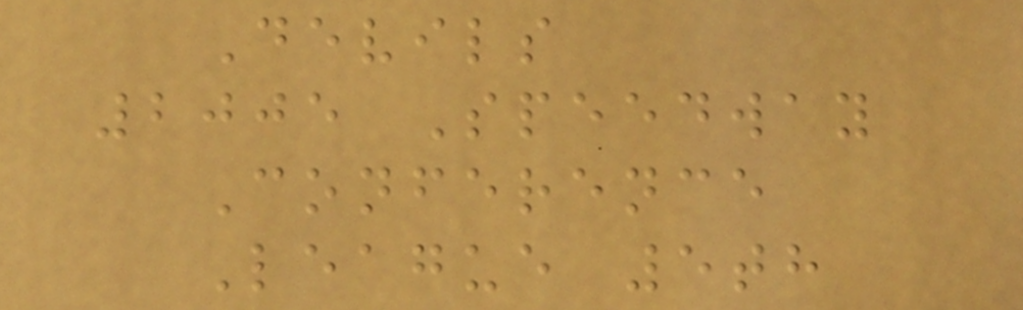Devils
2005 Speedway
Conference
League 5th
